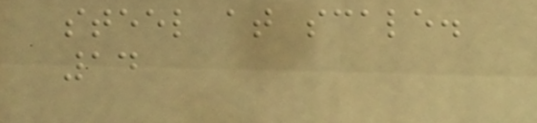steel at scale.
14
